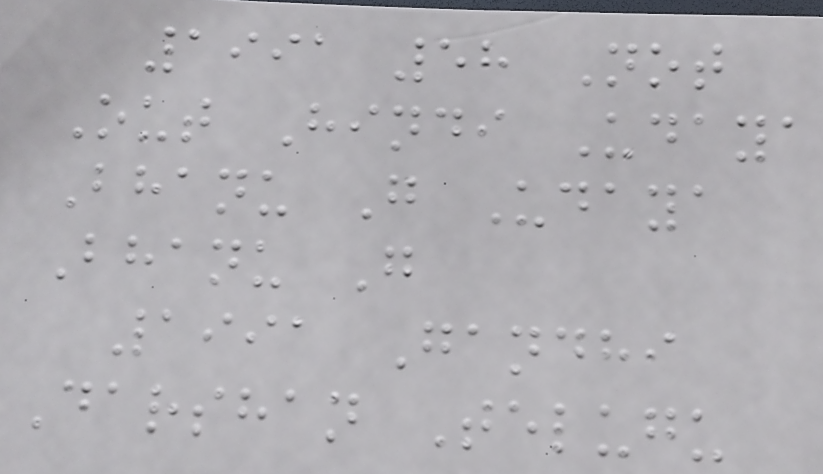1991 58 Not
Out Hindi Udaya
Bhanu G Udaya
Bhanu G
1991 Gandhi
Darshan Telugu
